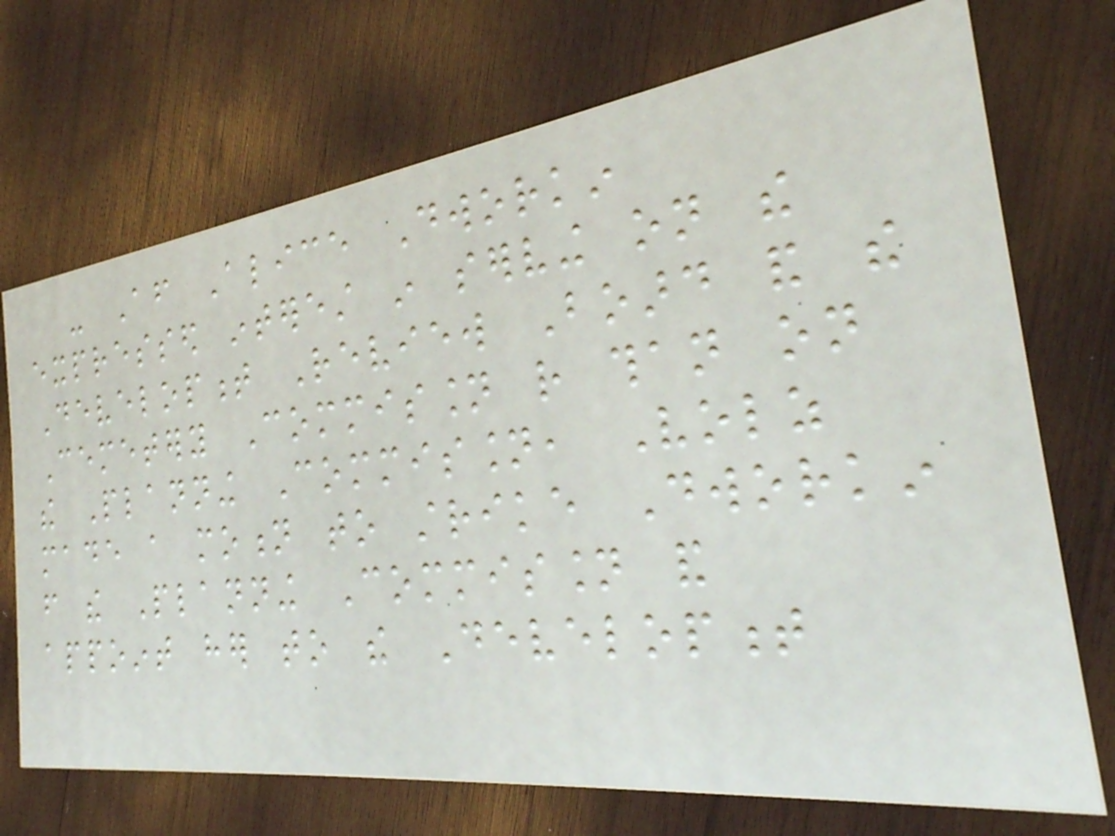- After Alice Dworkin
expressed interest in serving on the
Development Review Board and the
Cemetery Commission rather than on
the Planning Commission, Volz
made a motion to strike Dworkin
from the Planning Commission and
appoint her to the Development
